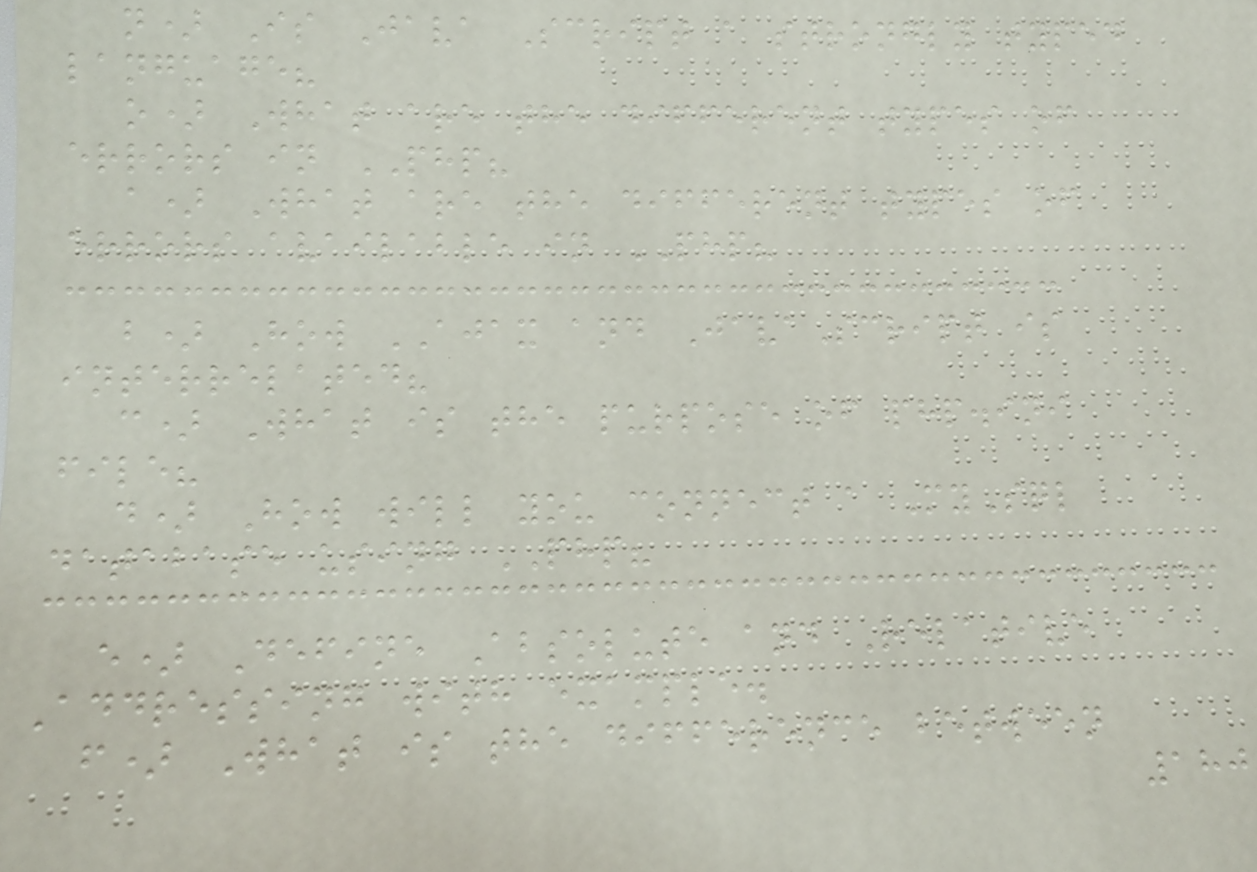n) Is Java Script a strongly typed
language?
o) What are the different types of
errors in PHP?
a) What are the different types of
errors available in PHP?
b) How AJAX and JavaScript is
interrelated?
c) What is the purpose of php.ini
file?
d) How will you connect a MySql
database using PHP?
e) Define Absolute and Relative
Addressing with example.
f) What is the difference between
180
